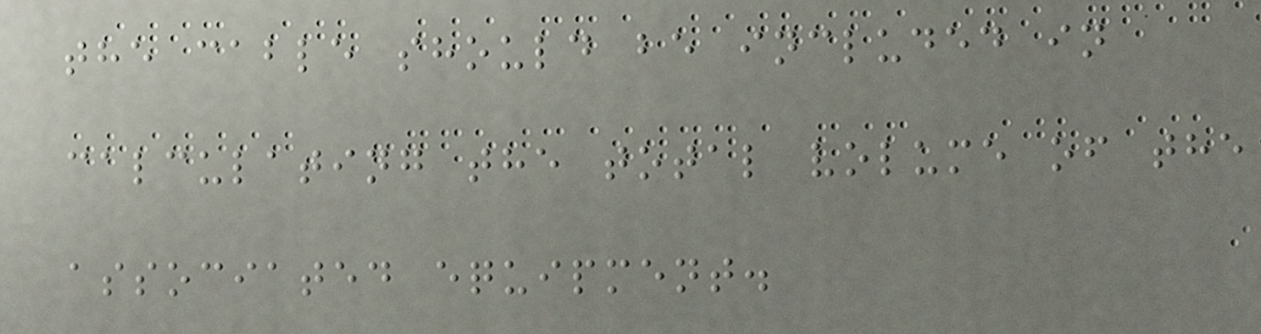the cable should be included in
calculating the total volume of the
associated equipment.
